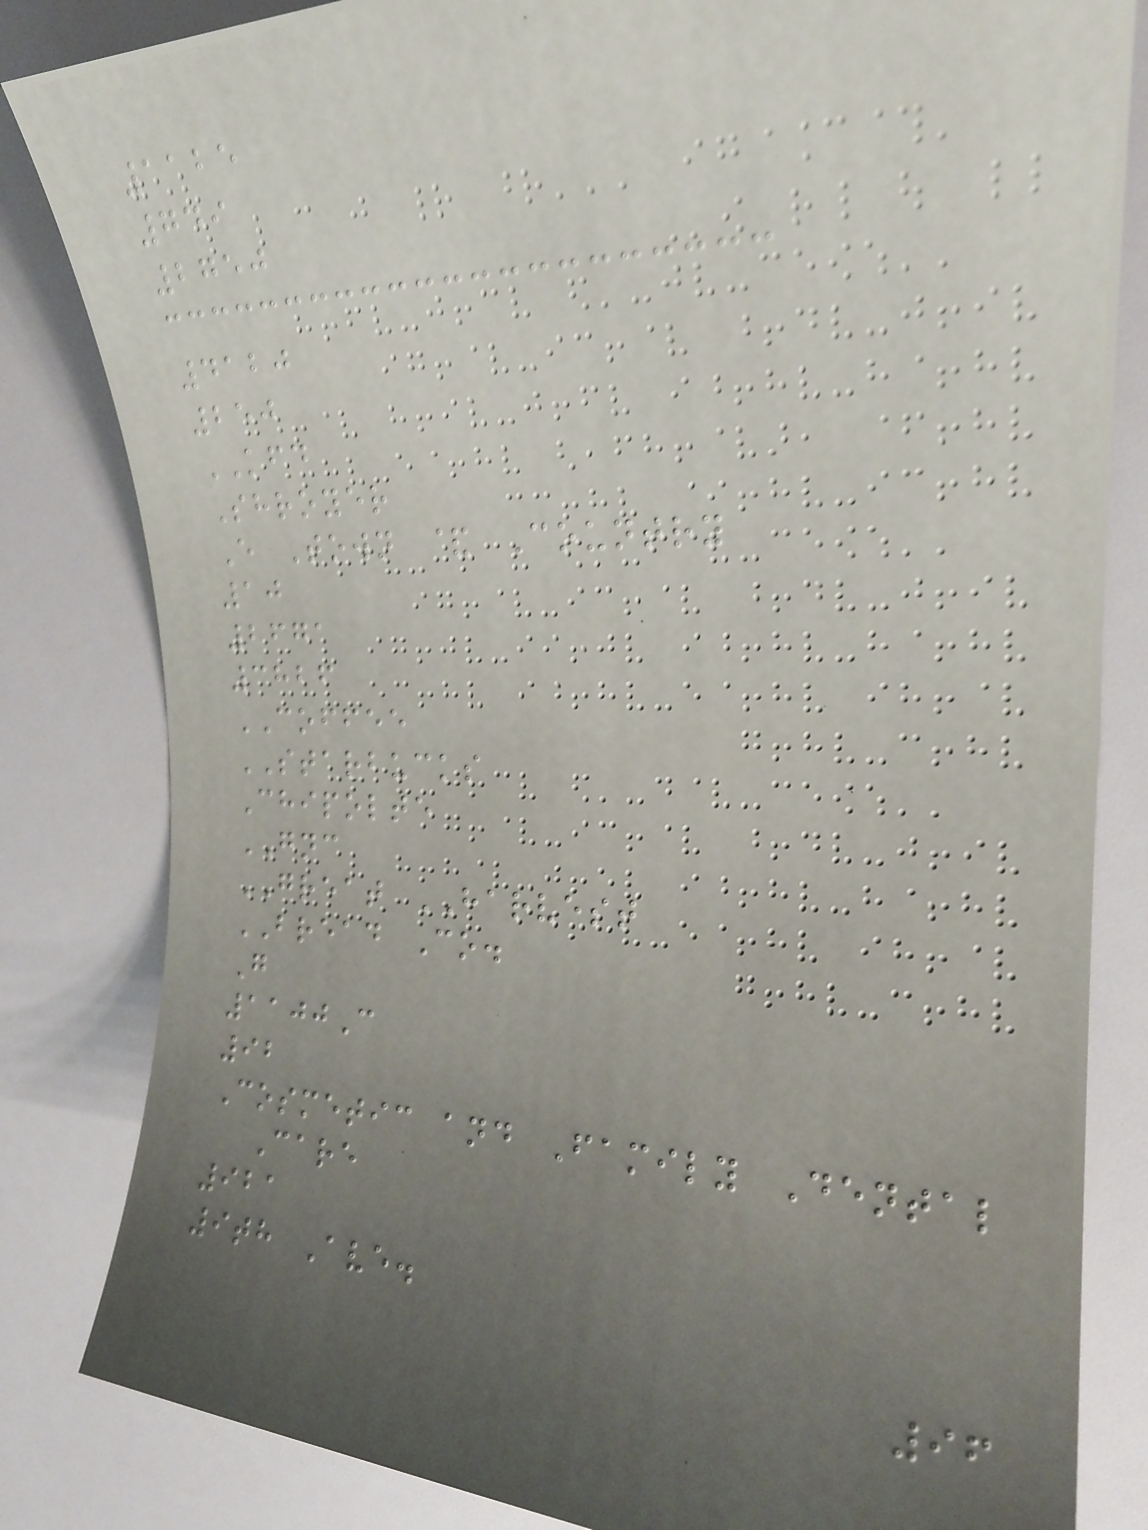1125
749
2750
4120
250
KFD
Shroyer
E Town & Country
10
2671
3826
COFFEE
STARBUCKS
Chipolte
GNC
GREAT HARVEST
BREAD Co.
G
1100C
92
Cosmetic and Family Dental
Care
921
9th Ave.
96
